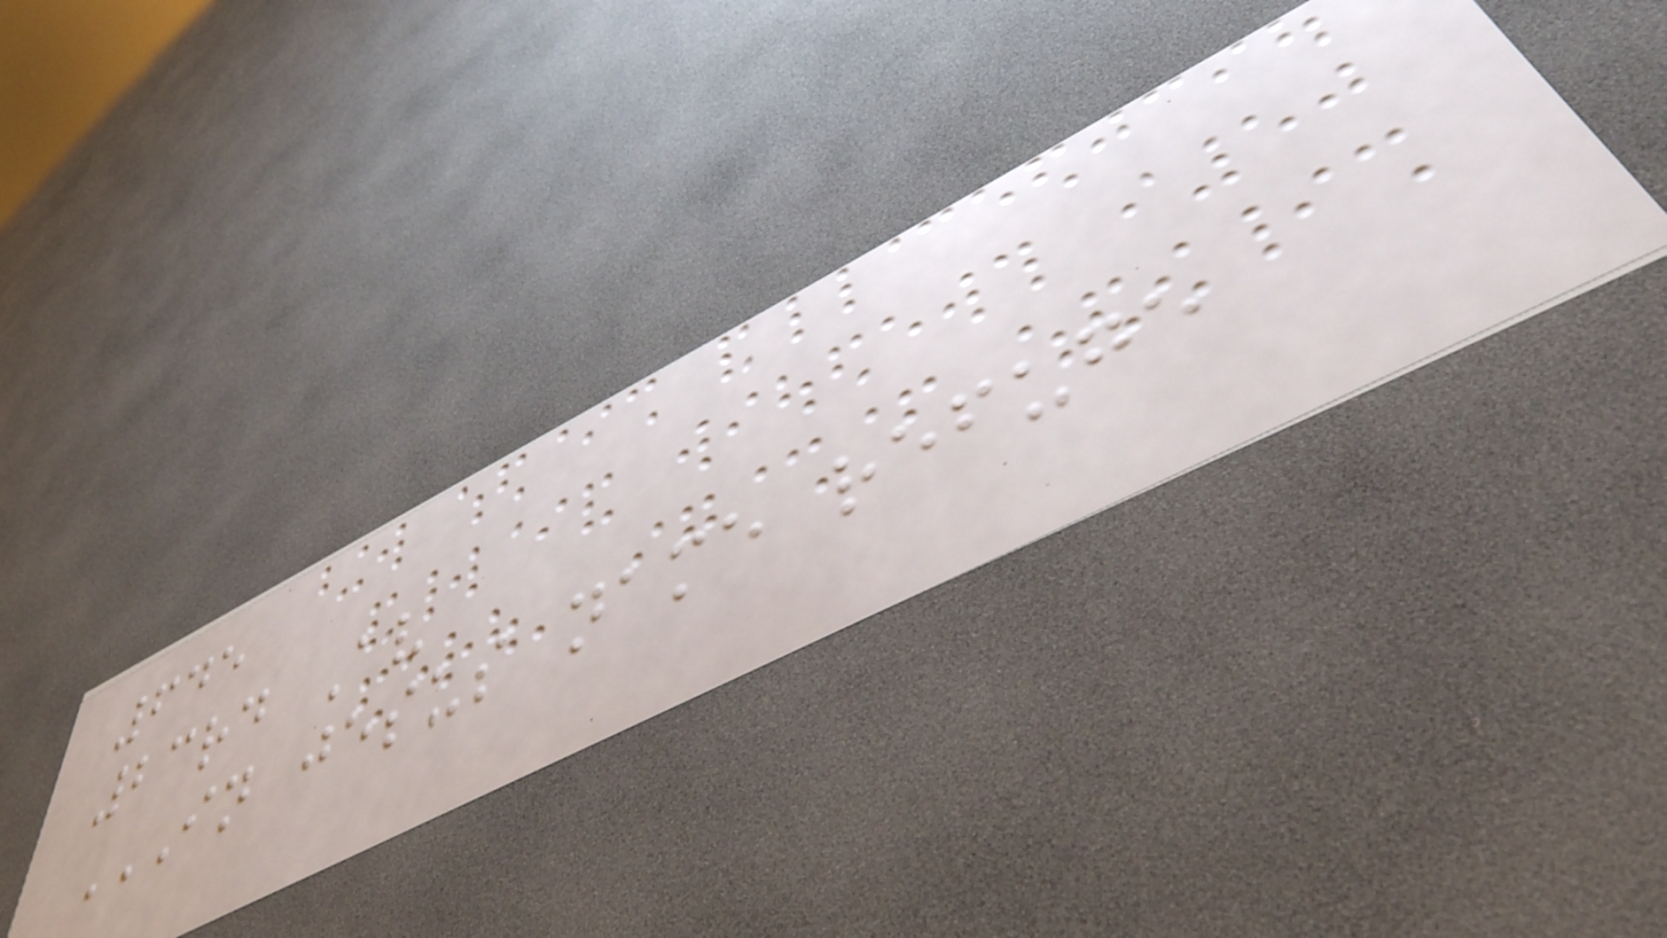645
23rd Av
IN JESUS NAME REFUGE
